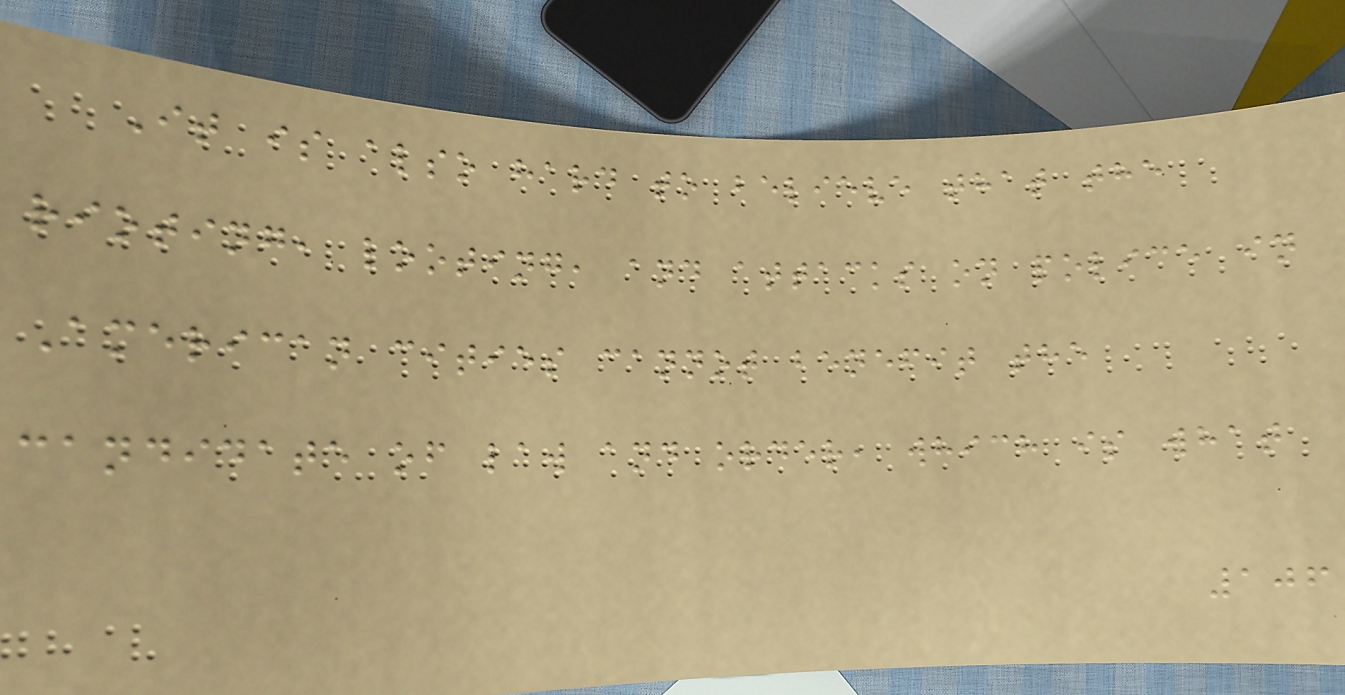It is also hard to believe that the
rioting, looting, and attacks on police in
American cities cannot benefit the
candidate of law and order, which is what
106
